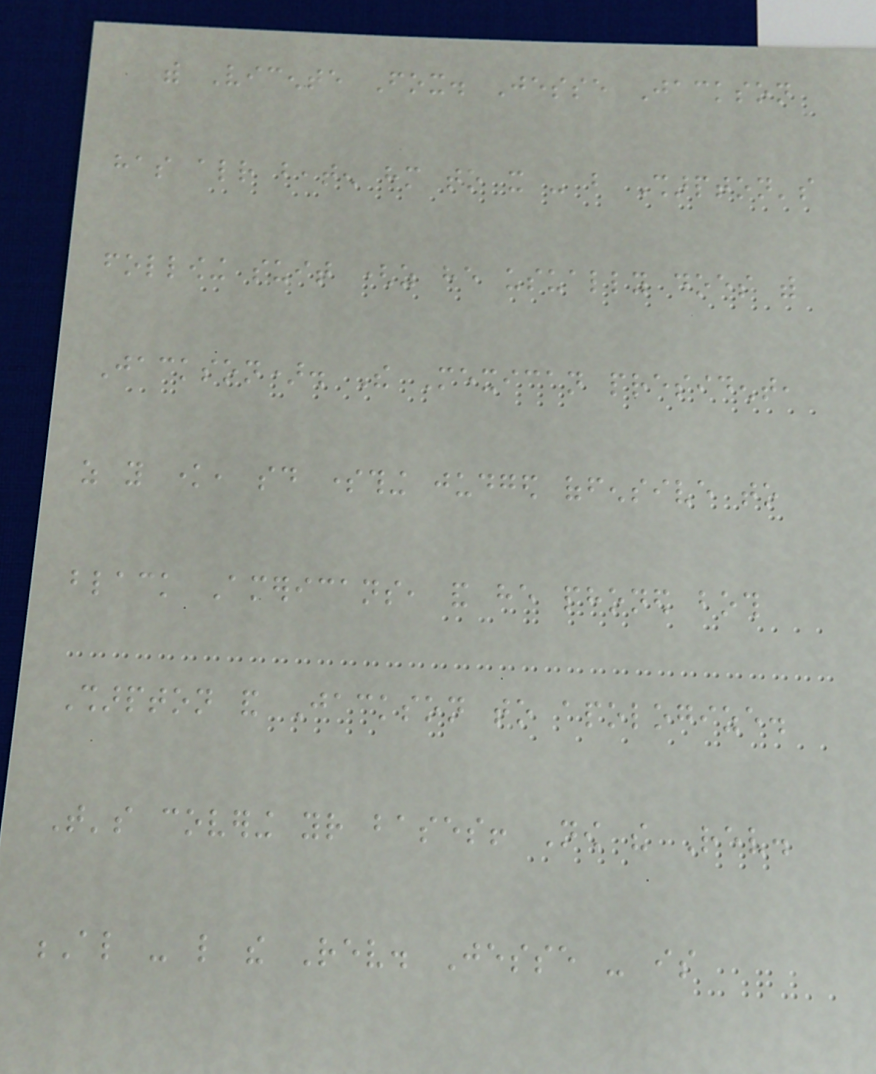with Vicente Fox. Jesse Jackson
has already beaten him to it - but Sharpton's
following suit (as he usually does with
Jackson). The Mexican president,
as you know, said something judged offensive to
black Americans, and he phoned both
Sharpton and Jackson to apologize.
That's covering your bases! Now the Rev.
Al - like the Rev. Jesse - is
